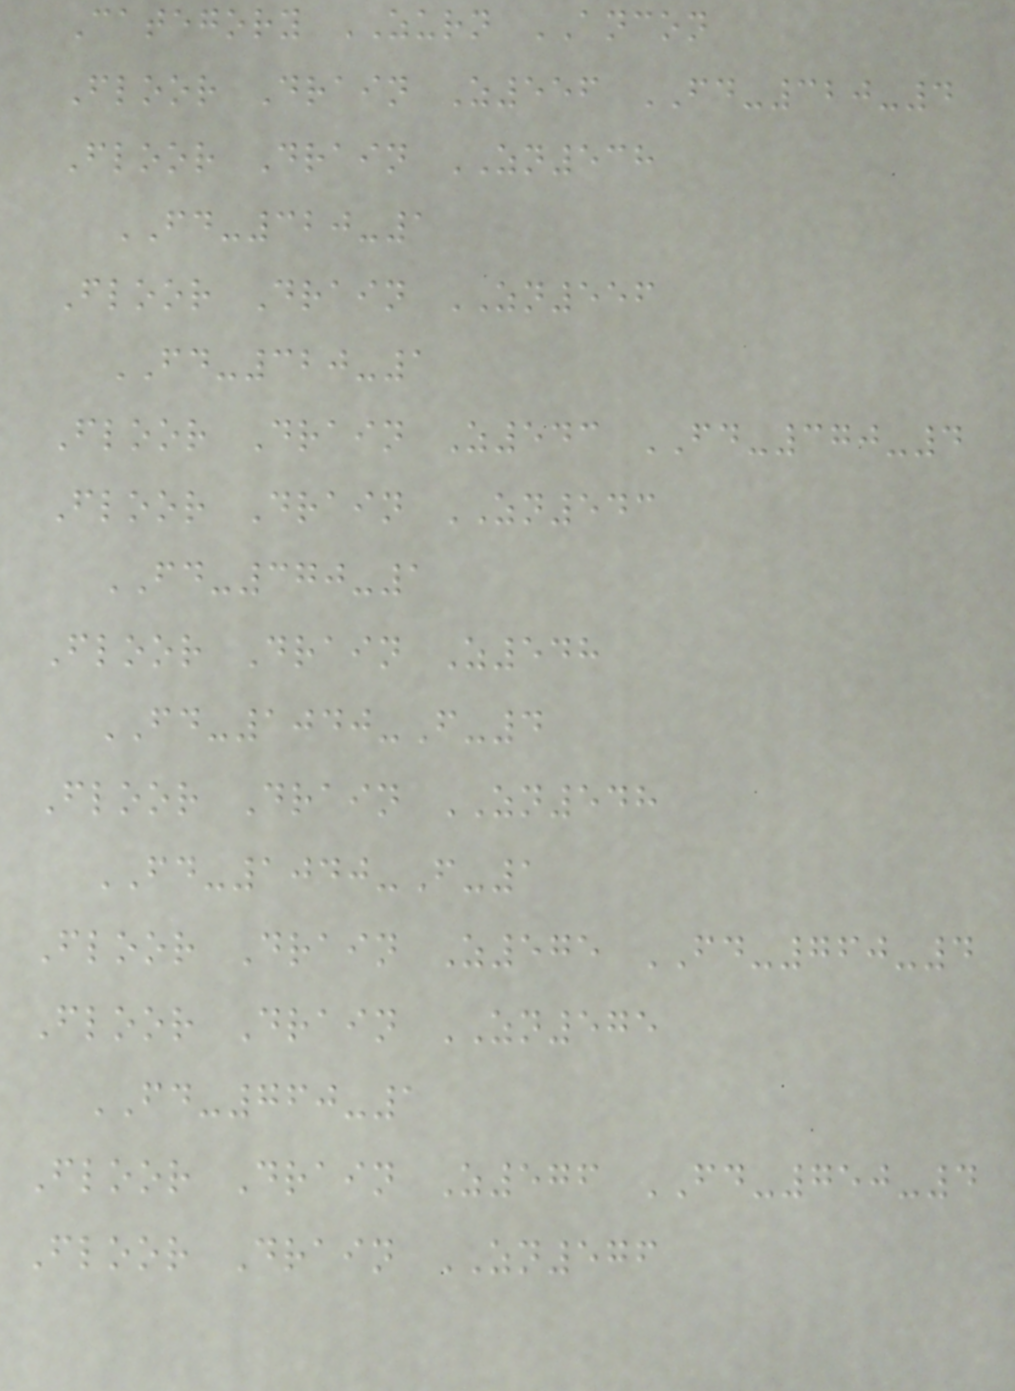Category ZURN ANCON
Floor Drain Z556 FD-320-4
Floor Drain ZN538
FD-320-1
Floor Drain ZN556
FD-320-1
Floor Drain Z543 FD-370-4
Floor Drain ZN543
FD-370-1
Floor Drain Z548
FD-1040-F-4
Floor Drain ZN548
FD-1040-F-1
Floor Drain Z575 FD-760-4
Floor Drain ZN575
FD-760-1
Floor Drain Z576 FD-750-4
Floor Drain ZN576
